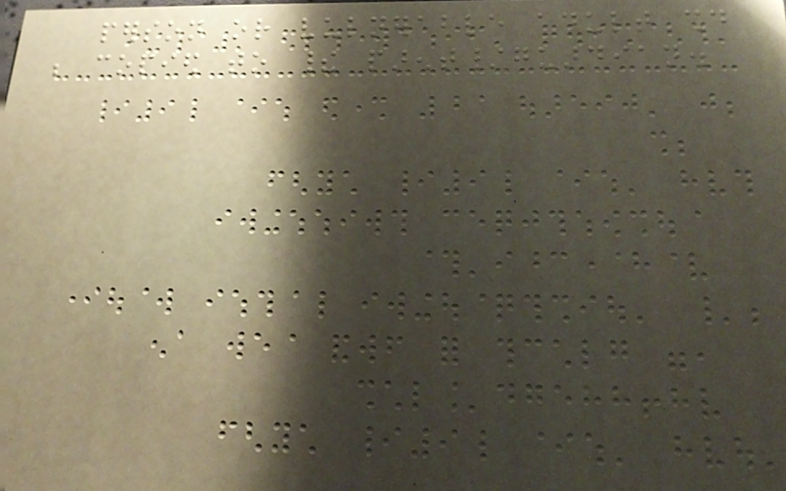person or vulnerable adult should
be copied to their parent/guardian.
